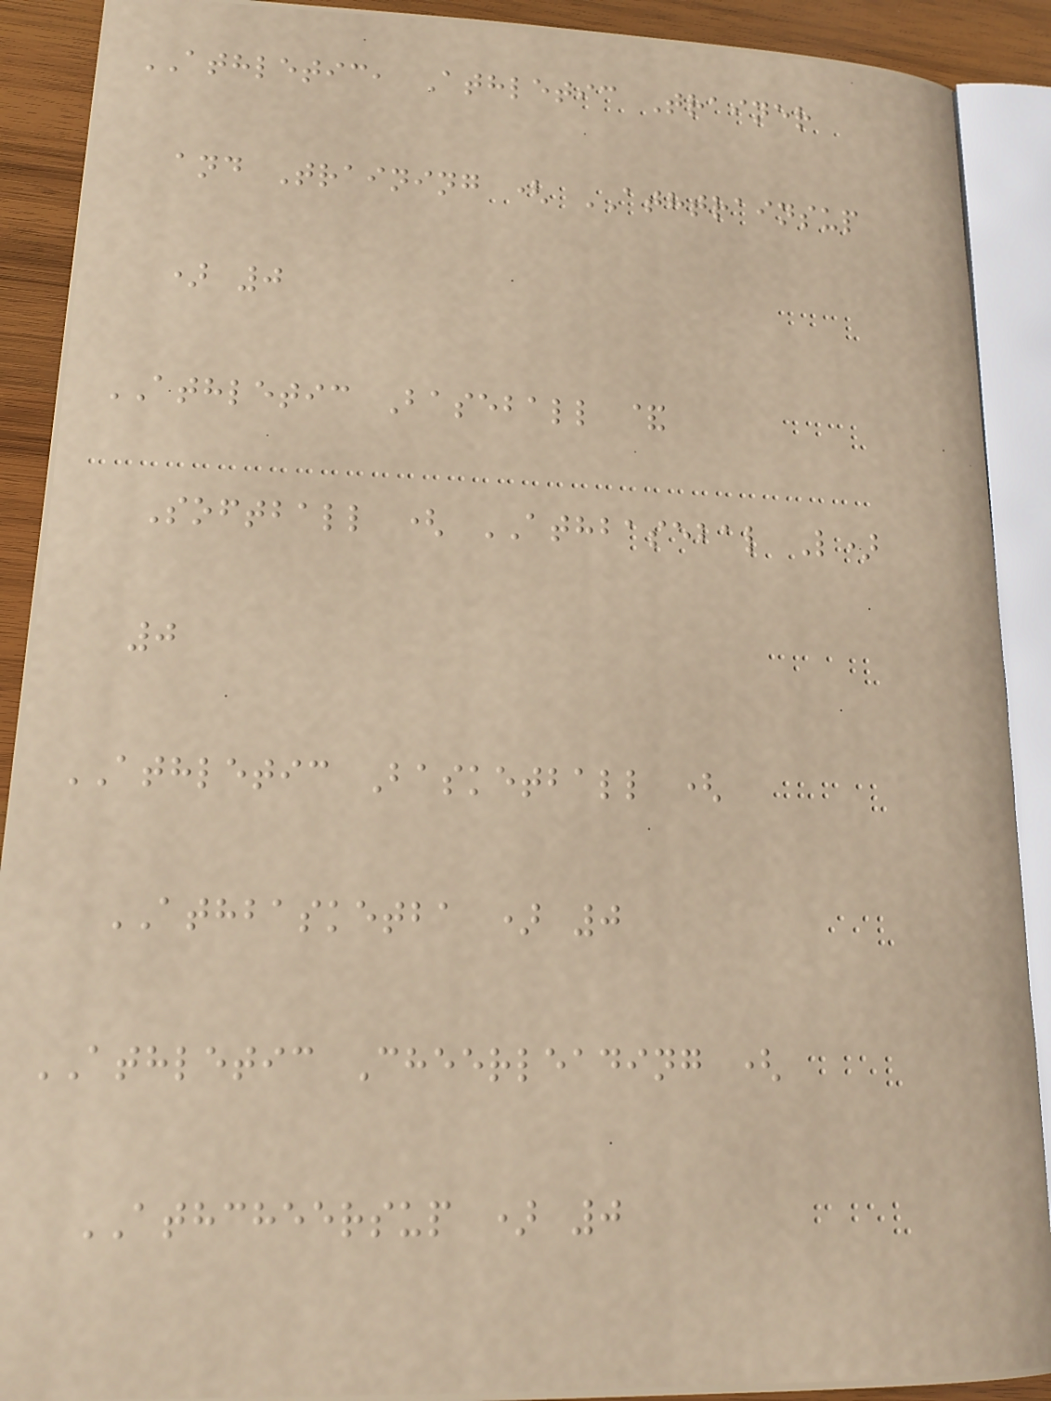ATHLETIC, Athletic Trainer
and Training ( ATHTRAINSUP
) 0
ATHLETIC Baseball &
Softball ( ATHBASEBAL L)
0
ATHLETIC Basketball (
ATHBASKETBA ) 0
ATHLETIC Cheerleading (
ATHCHEERSUP ) 0
